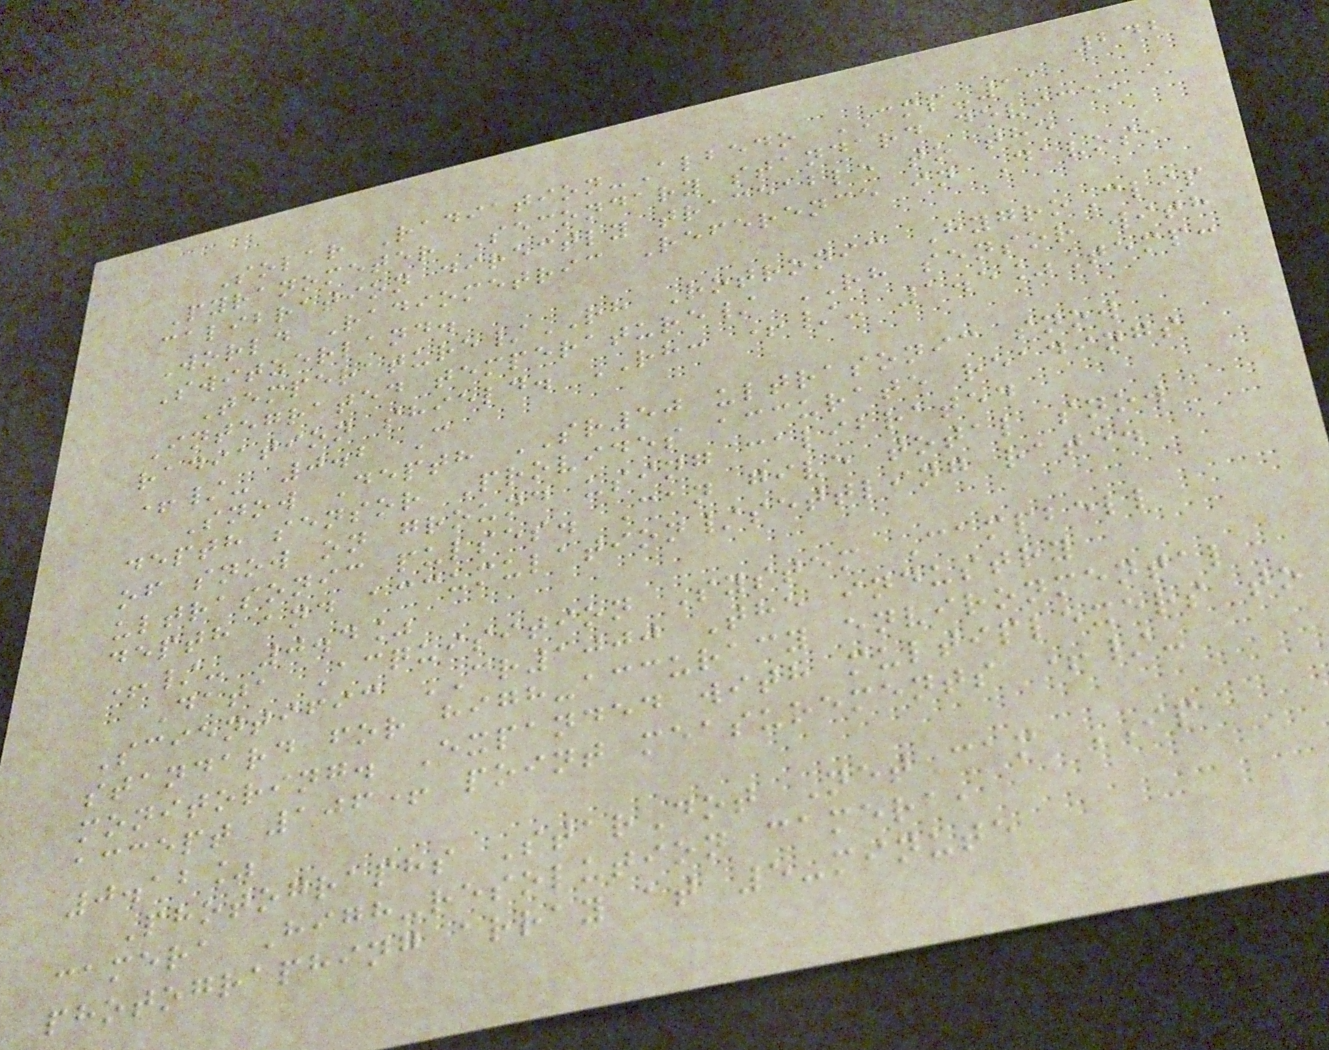242
Solar Radiation-Albedo CMP-11
Pyranometer Secondary standard device,
calibration directly traceable to the
World Radiometric Reference in Davos,
Switzerland.
Temperature/RH Rotronic HygroClip
Integrated temperature/ RH sensor with
radiation shield. RH: +/- 1.5%Temp:
+/- 0.2 C
Snow Depth SR50 ultrasonic snow
depth sensor Provides accurate readings
of snow on ground using calibrated
ultrasonic pulses. Can give total snow
depth and accumulation/settling rate.
+/- 0.4%
Data Acquisition System Campbell
Scientific CR1000 The industry
standard for high-accuracy environmental
monitoring. Expanded with multiplexers to
accept 106+ point measurements +/-
0.12%
Photographs StarDot NetCam IP
camera High-resolution camera,
photographing array at 5-minute
